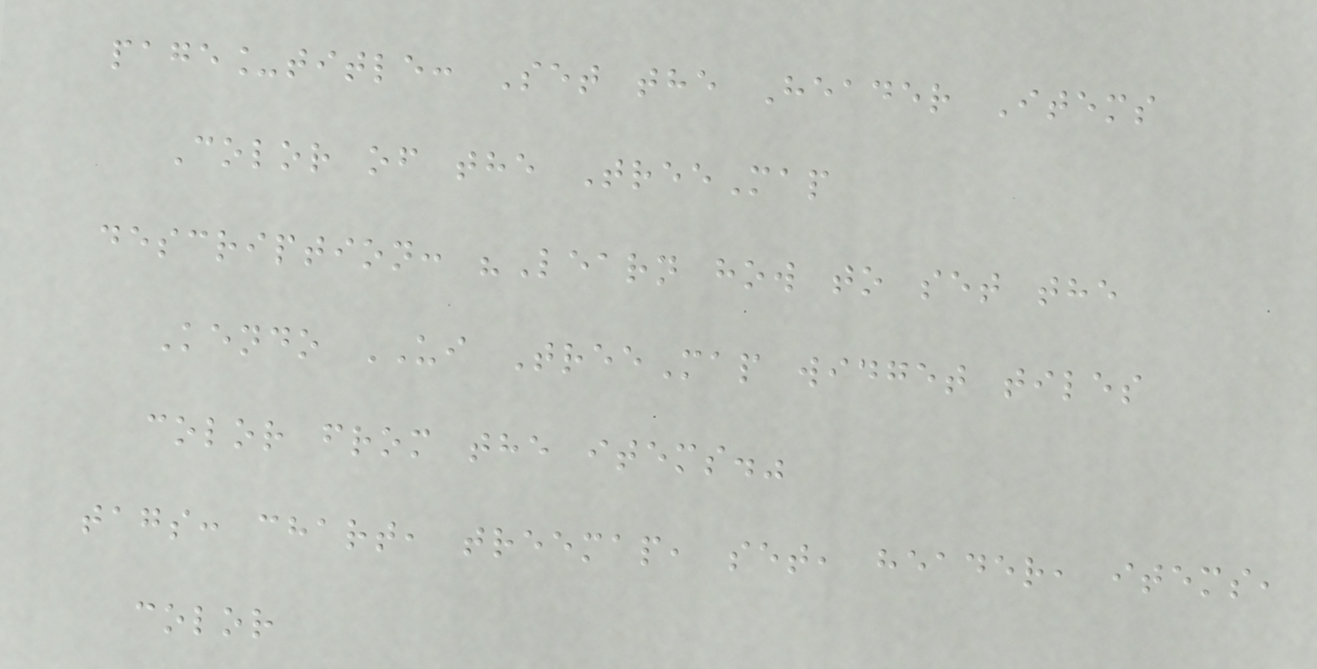page_title: Set the Header Items
Color of the TreeMap
description: "Learn how to set the
Kendo UI TreeMap widget tiles
color from the items."
tags: chart, treemap, set, header, items,
color
